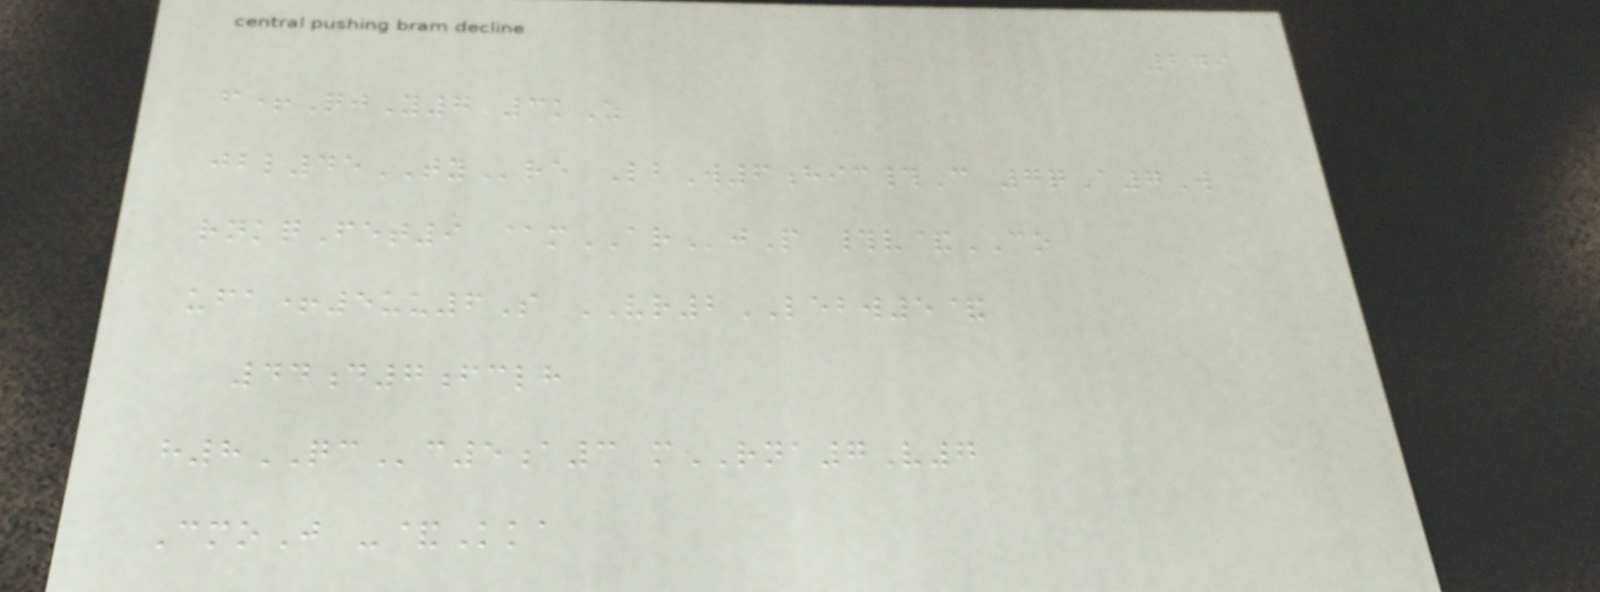249
f+QjY7 3kZ
jbl45TYre LbW6hic#C 7qA7W
rnkqFet9 @mARjP #v&CO
ufa+5uu6S VR2LEBW5&
44d7fclh
h8QCc5a3 mRNA7V7
CmoJ -&Kka
